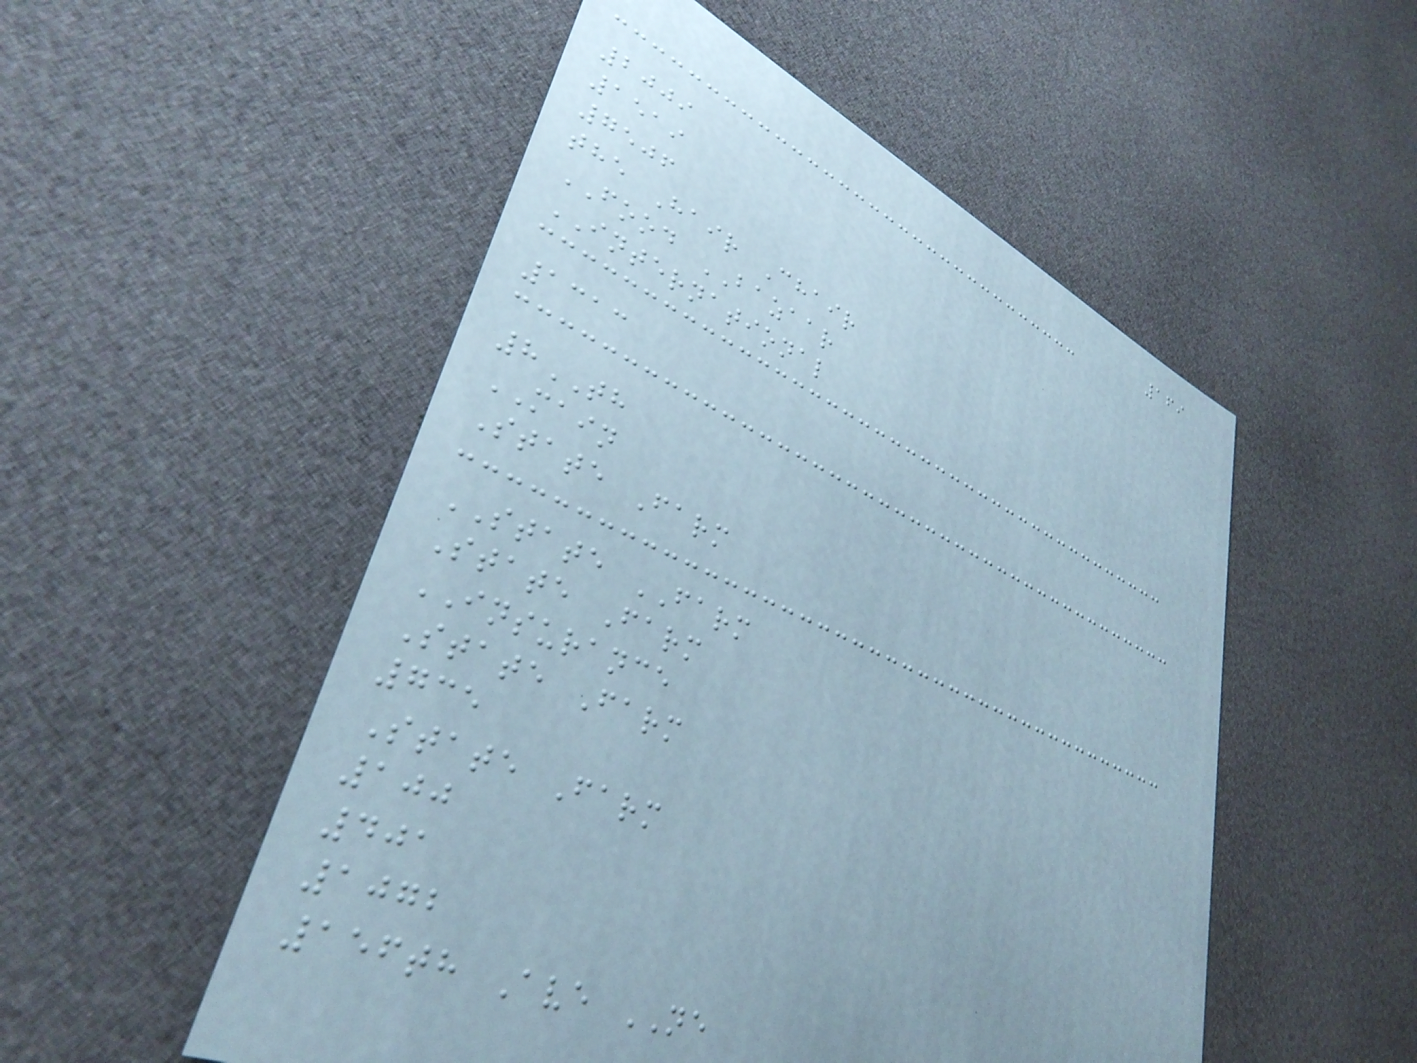169
2009
1519
7506
the Hair Chair
FOOD BAZAAR
INTERNATIONAL
1313
8TH
MAIN
State Farm
STATE FARM
State Farm
INSURANCE
State Farm
735
State Farm
100
401
1072
156th Ave NE
